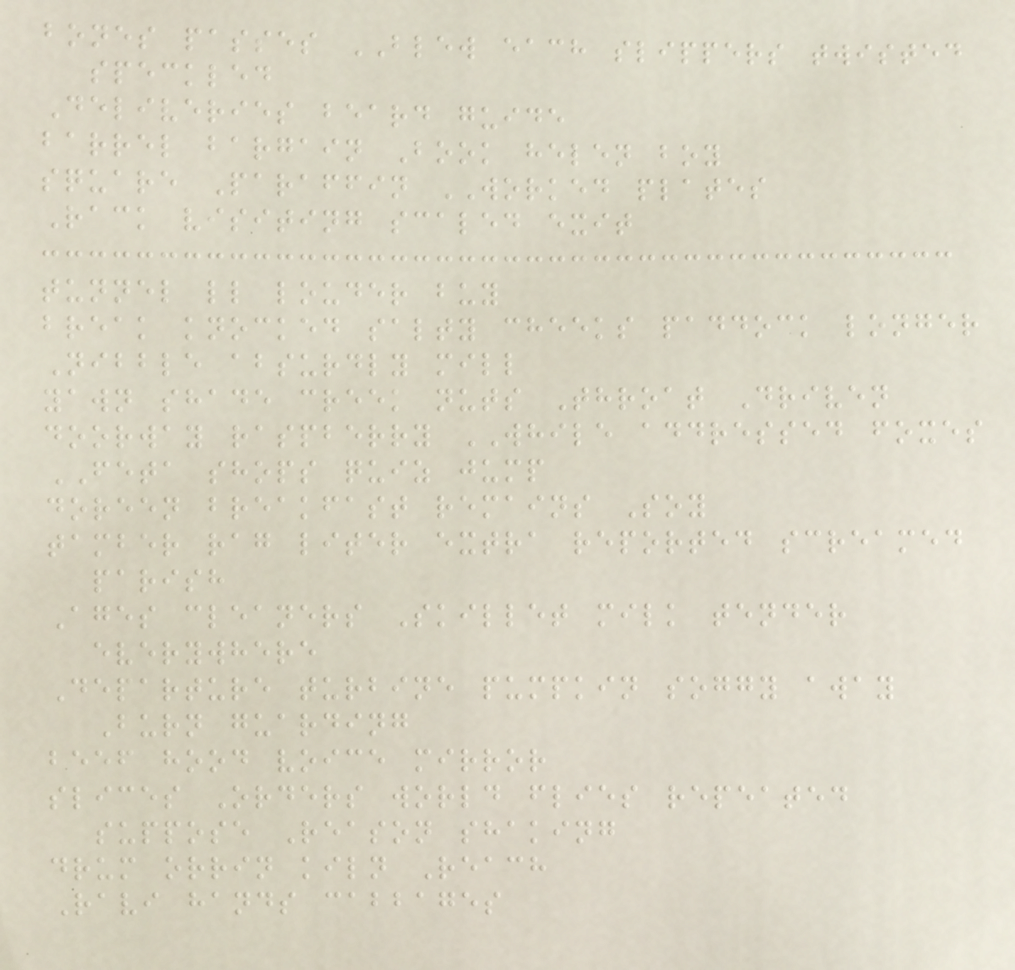bones passes BLEW each slippers twisted
speckled
Deliveries beard guide
barrel bargain Book helen boy
square Paraffin WORKED plates
Rack visiting scaled exit
tunnel ll louder buy
break knocked salty cheeks paddock longer
Nibble absurdly mill
yawn shade creek nuts Throat Driven
doorway raspberry WHILE addressed foxes
FETA shops quiz jump
doreen breakfast remains Soy
tamber rag liter extra reported screamed
parish
Ages cleaners Skillet milk tender
everywhere
Departure turbine pumpkin soggy away
Burn guarding
beef hood voice mirror
slices Orders world flies repeated
suppose Reason shaking
drum orrin kiln Reach
Ravi hands cabbages
